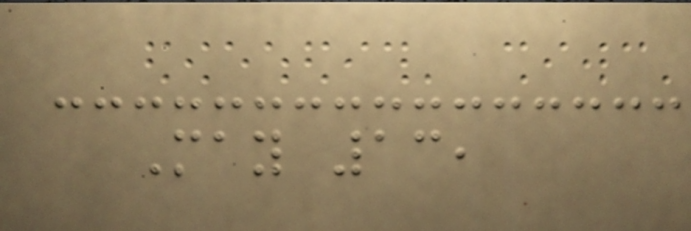May 13,
